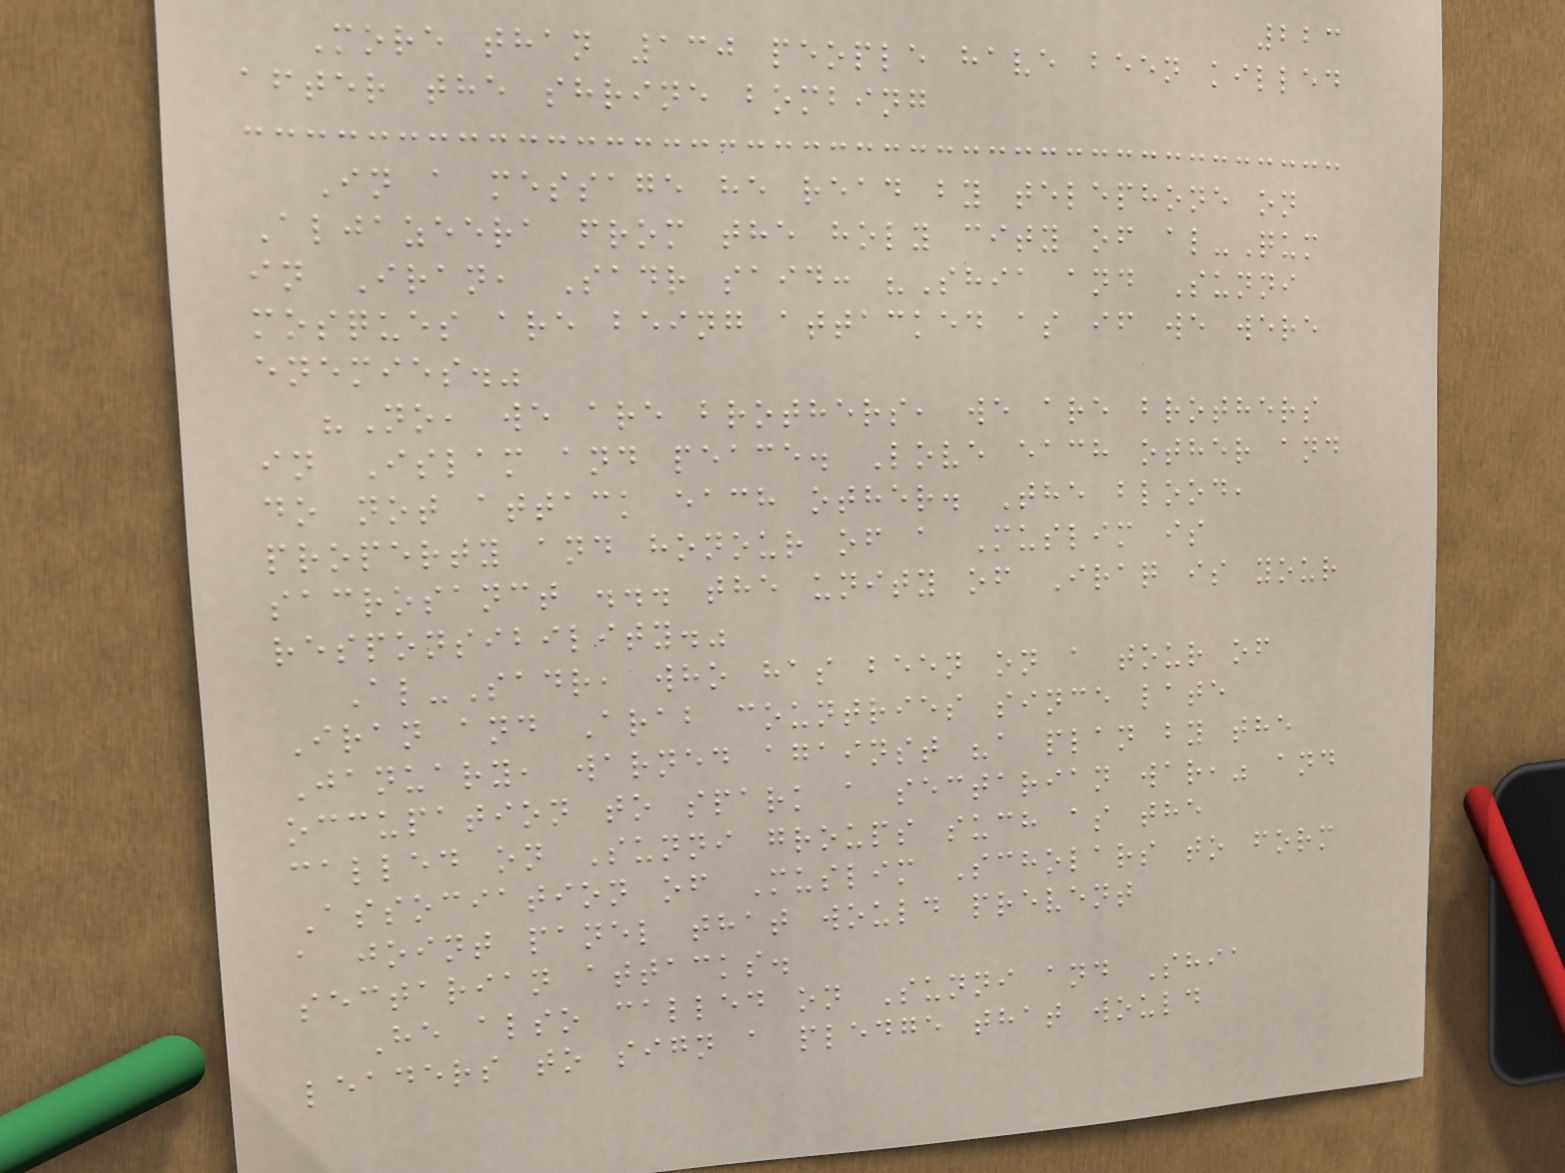223
More than 130 people have been killed
after the shrine bombing
In a message he read by telephone on
Aljazeera from the holy city of al-Qum
in Iran, Sadr said: "Shia and Sunni
mosques are being attacked as if we were
enemies."
"No, we are brothers, we are brothers
in Islam and peace. Love each other and
do not attack each other. The blood,
property and honour of a Muslim is
sacrosanct ... the unity of Iraq is your
responsibility."
Al-Sadr, who has been on a tour of
Iran and Arab countries since late
January, warned against "a plan by the
occupation to spark a sectarian war," and
called on Sunni groups such as the
Association of Muslim Scholars to form
a joint panel that would prevent
sectarian attacks.
He also called on Sunni and Shia
leaders to sign a pledge that would
